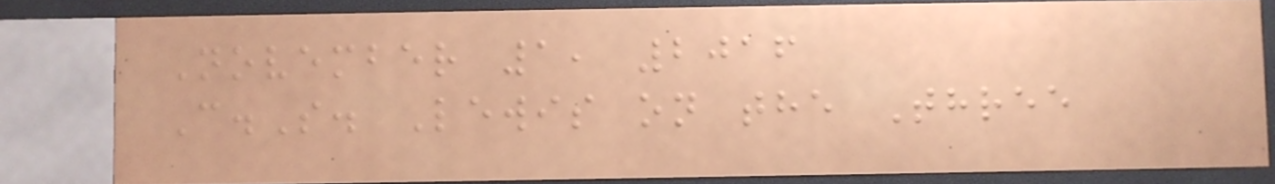November 1, 2016
C.S. Lewis on the Three
